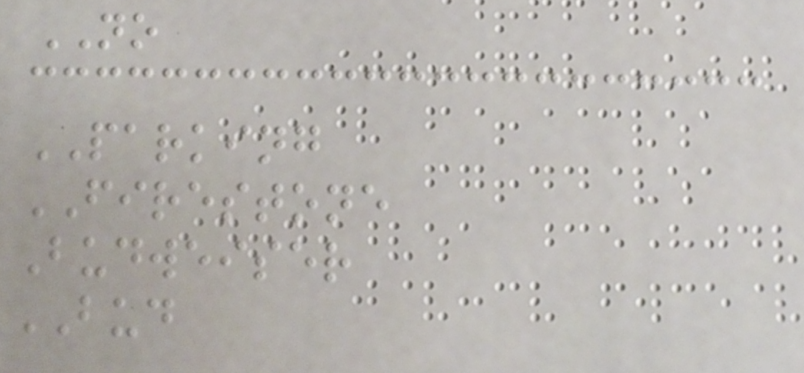NO
PARKING
FIRESTONE
Budweiser
BUD
